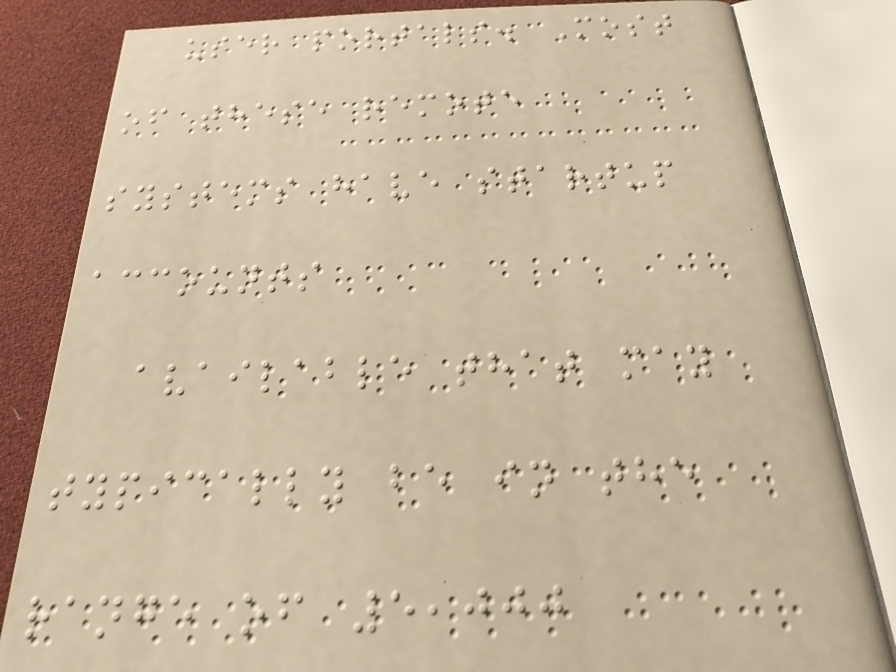user portals. Most
of these remote
systems have startup
accounts
available that may
typically be in the
range of 5,000
